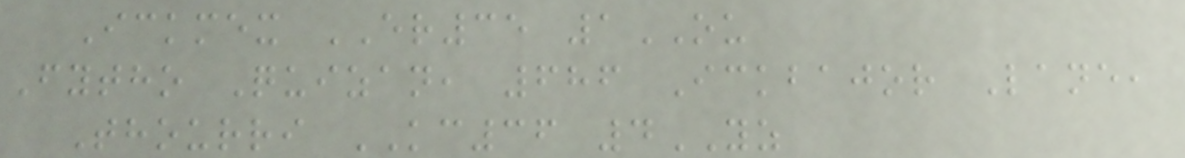Ickmex ER35 1OU
Fytho Quizan, 686 Ickbajor Lane,
Thourri KC36 4YZ
